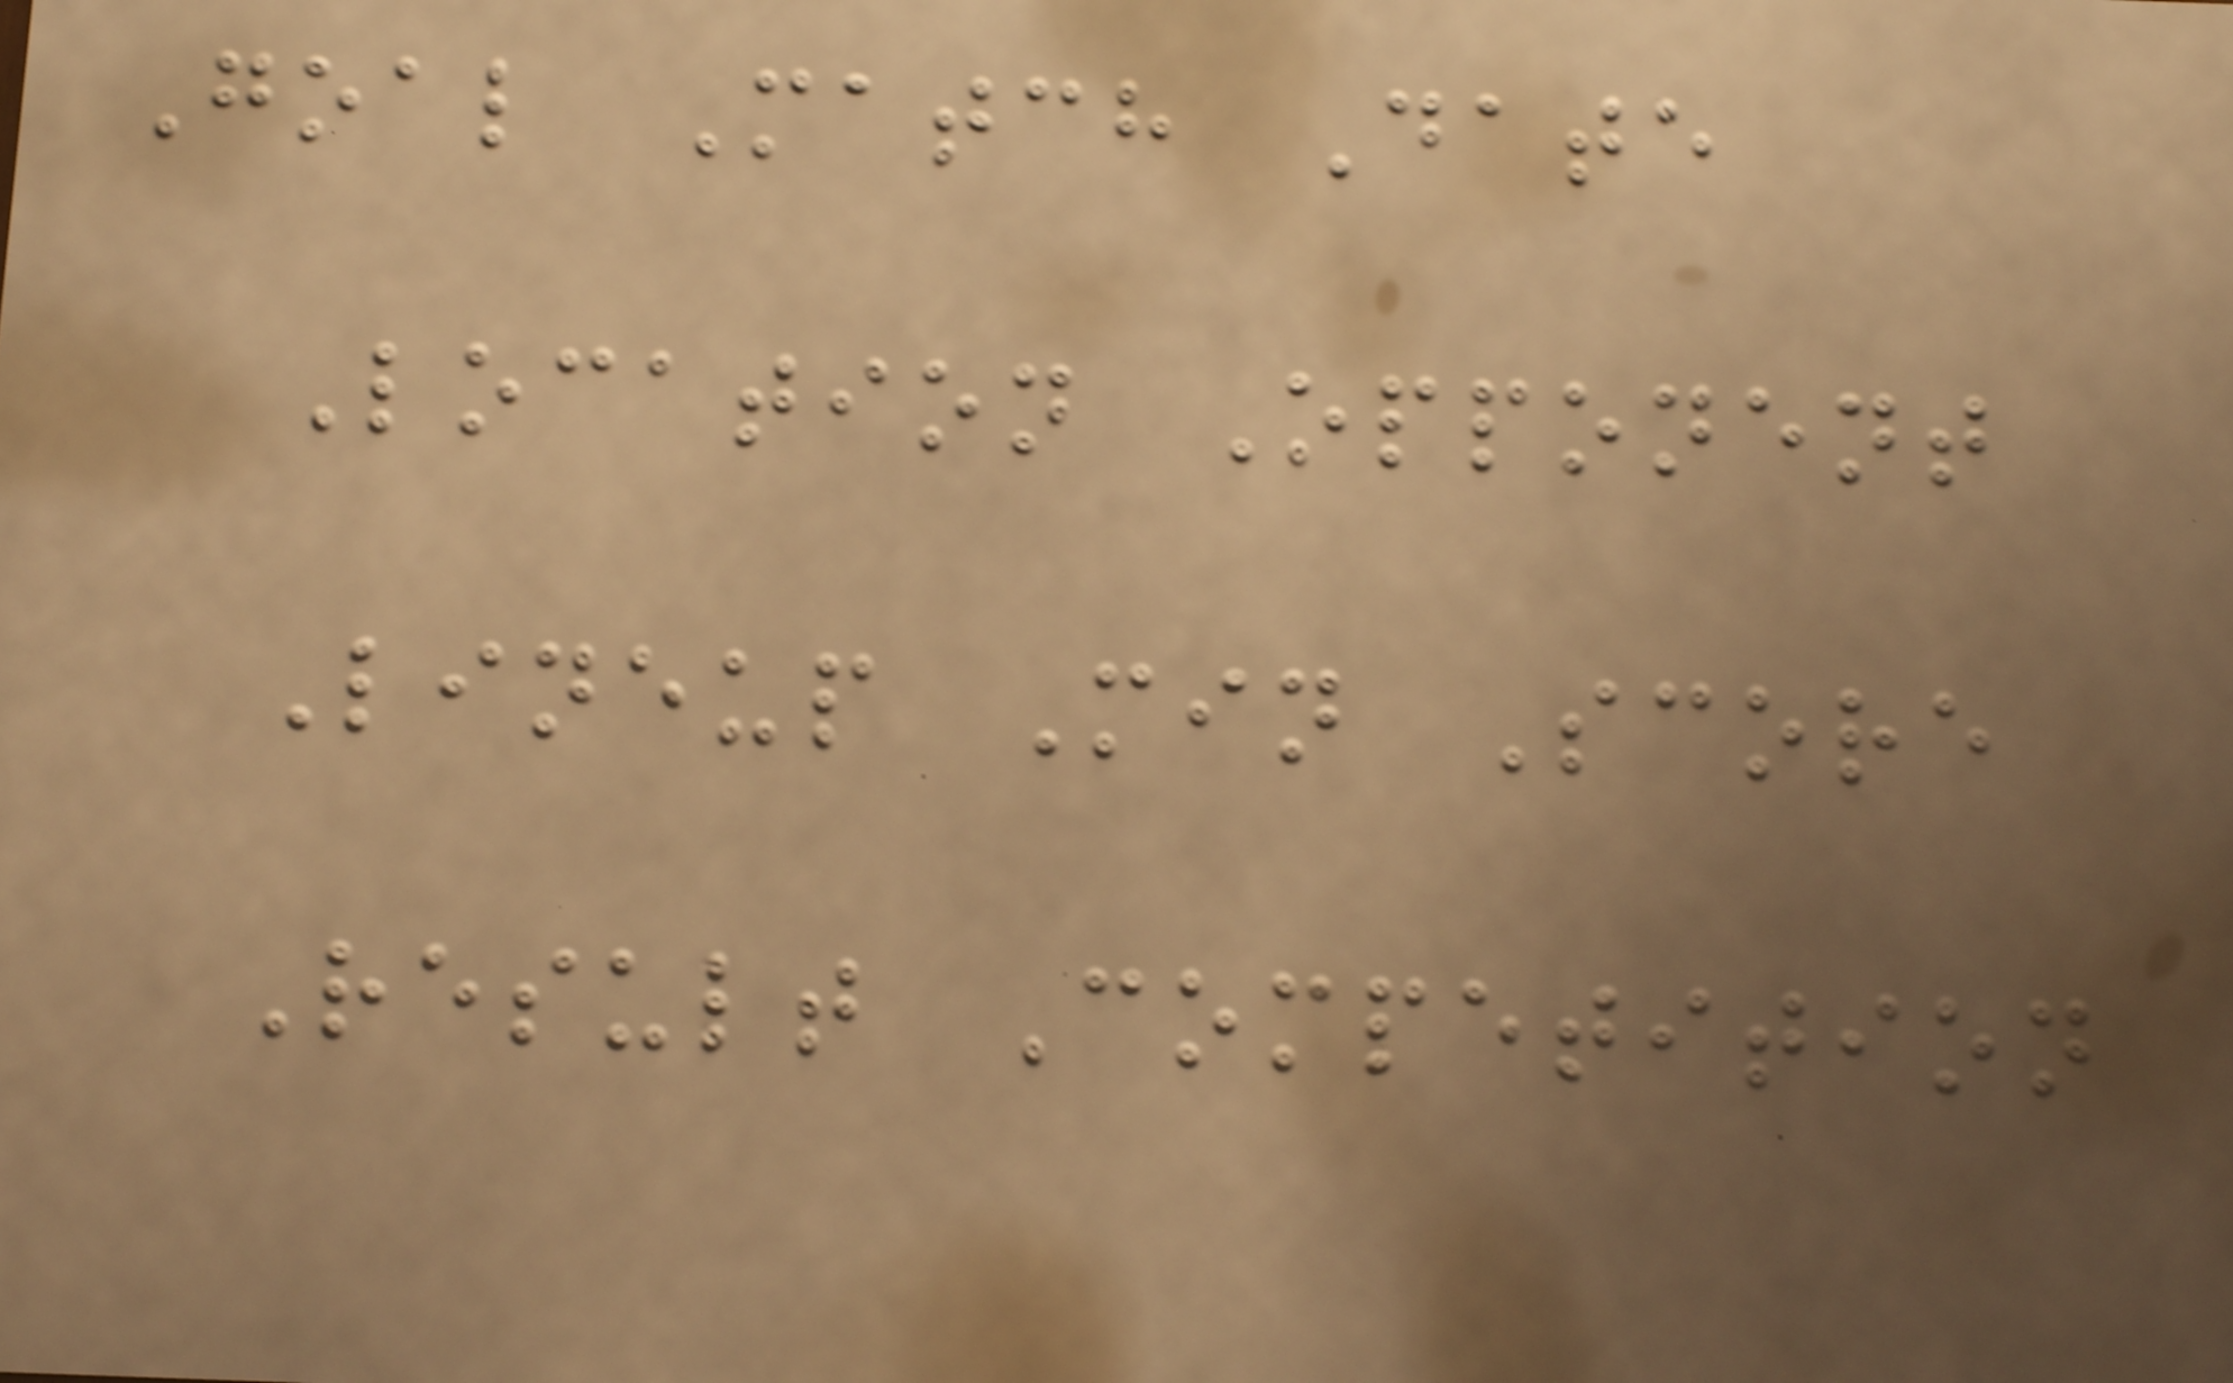Goal Match Date
Location Opponent
Lineup Min Score
Result Competition
